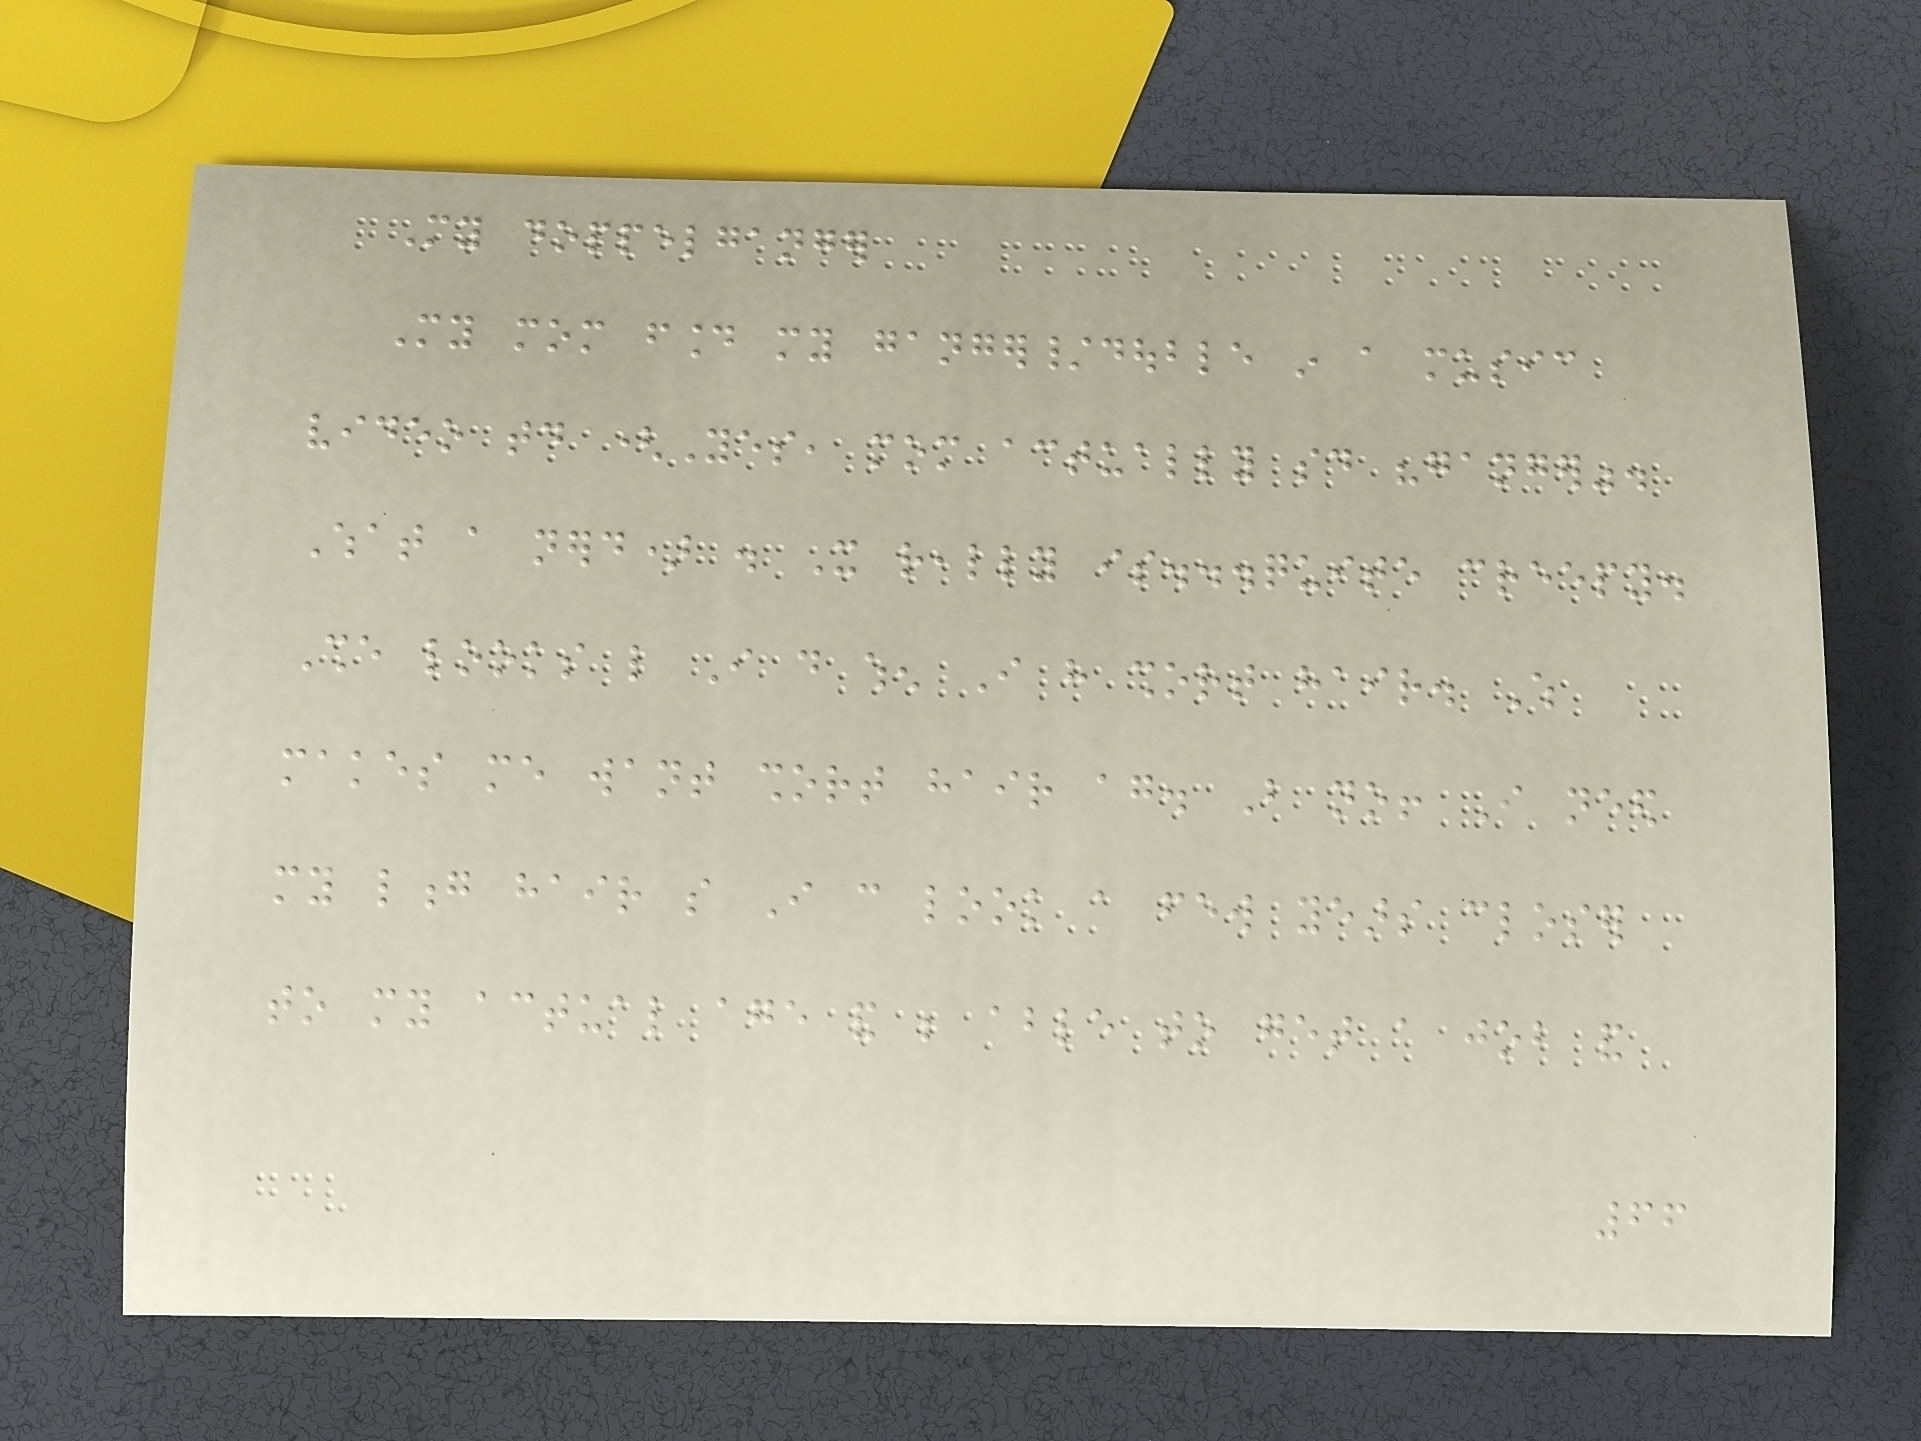My doppelganger
My mom found my ganger/double in a music
video today (Yes, mom actually said "ganger".
What a nerd) . It really is...quite creepy.
She looks like I do when I have short hair. Which
makes me want short hair again. But no! I need
my long hair so I can look a few years closer
to my actual age and be able to get a job and
66
